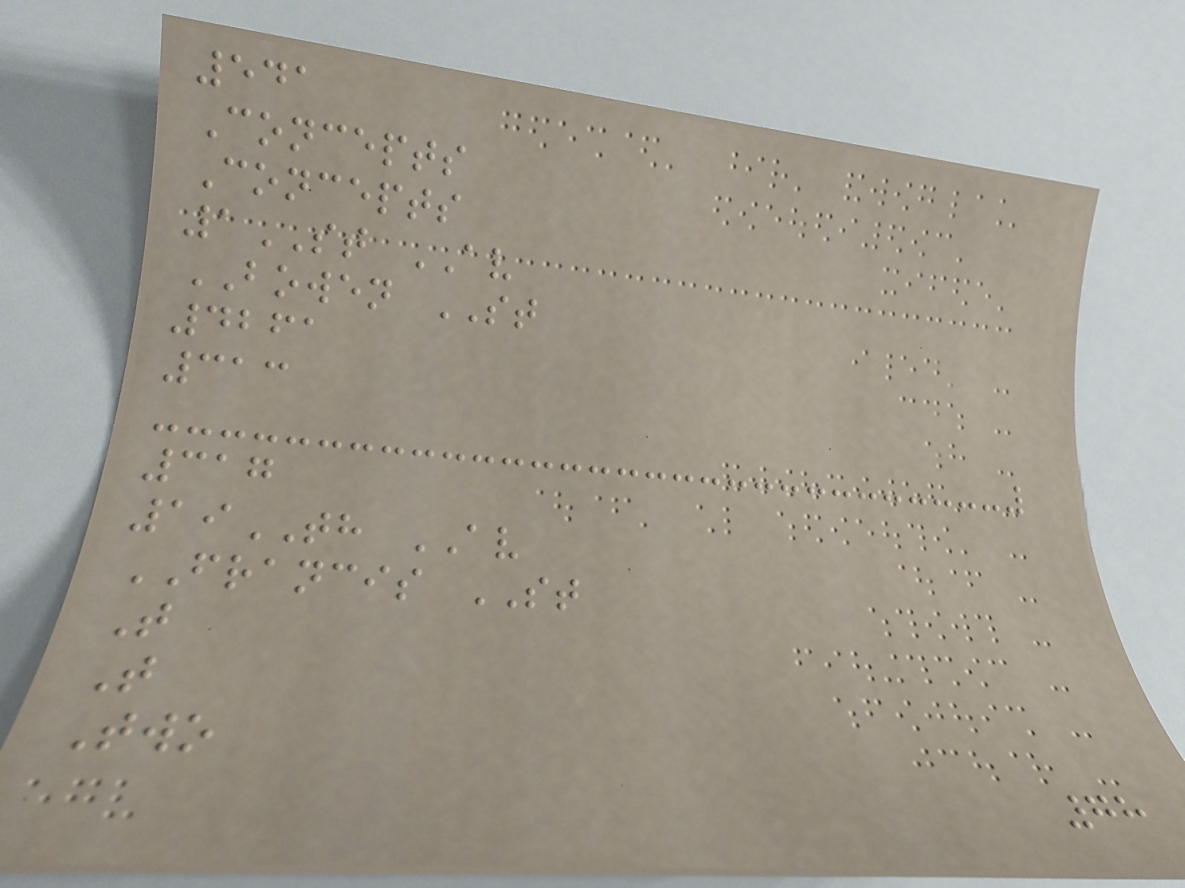541
Concepts
Concepts
1ST AV
BOWEN ST
4261
313
317
19TH AV
FRANCIS ST
T
T
Two
78
